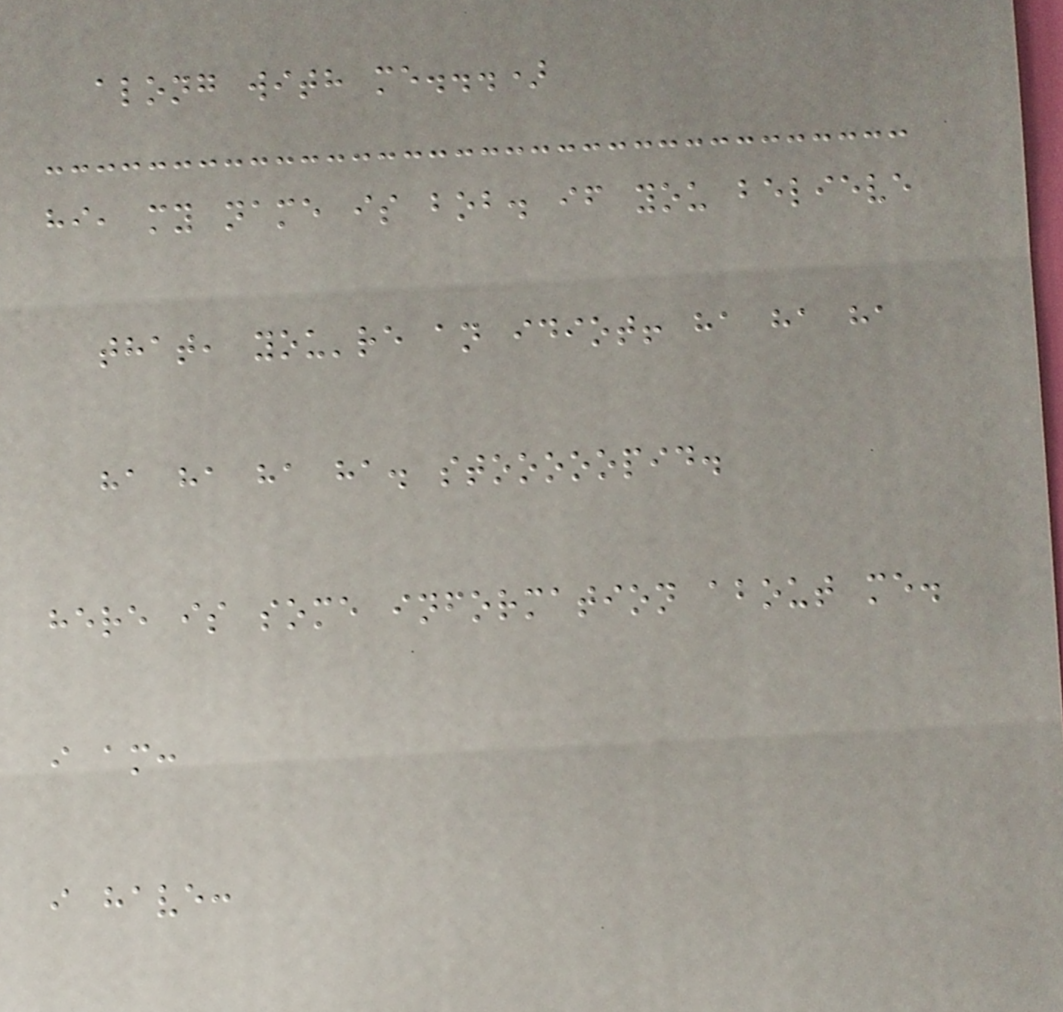along with me...)
hi, my name is bob. if you believe
that, you're an idiot! ha ha ha
ha ha ha ha. stooooopid.
here is some information about me.
i am:
i have:
